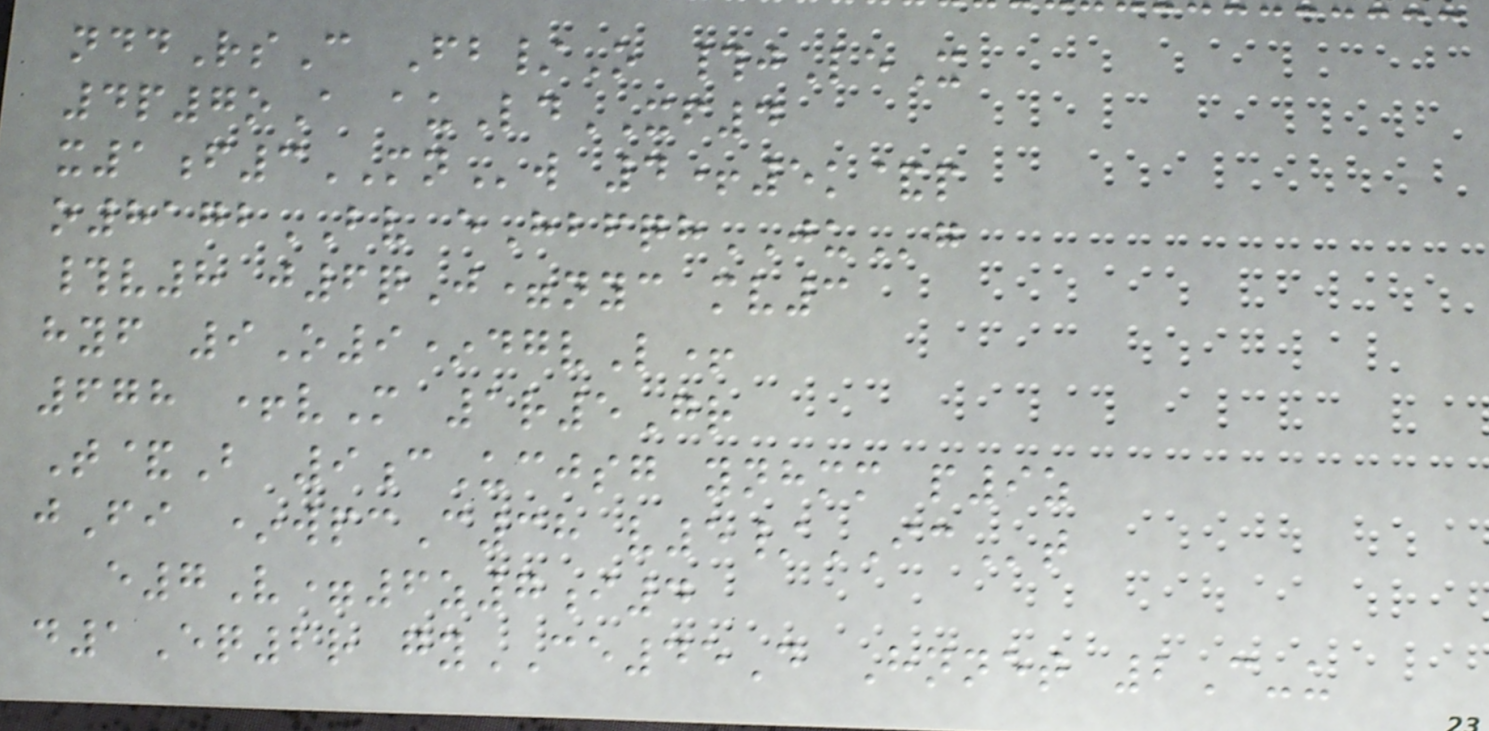nddRsC Fb/O #jLeX
4p7oA auLdXF4
x1f3MNw 4+5k&p
o8172BV eHbfqhJUg
#v8 j6qJ=nyc mv3
hyf 9O9*dgvL+
678 +vM 1r5Gr
T&B 9cUcjsg ynhmm p9z
jFi *wpcC38 v5/ICt
e7V=6z7i4
d1Eq2r gyCE45D Hnnet 2C-u
